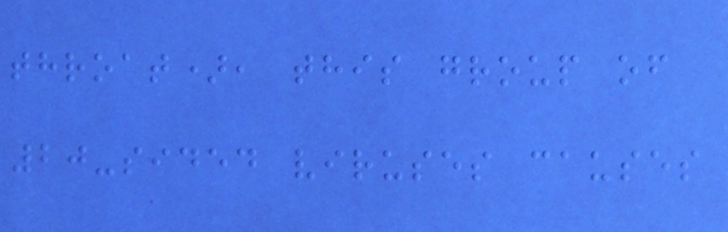throat), this group of
20-sided viruses causes
